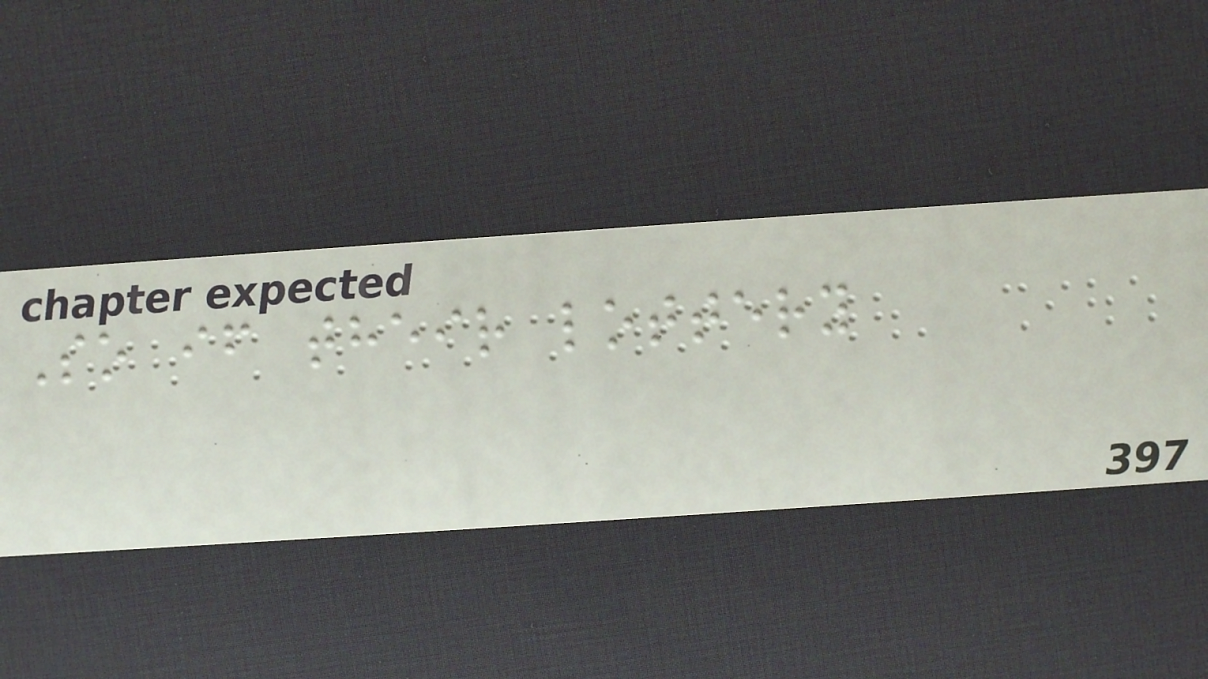So if their lottery
